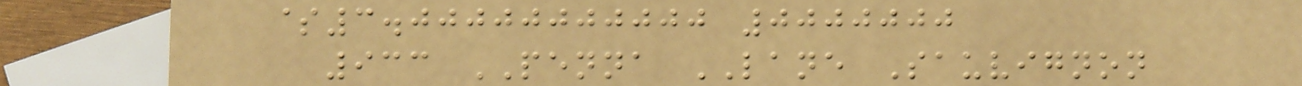$3.00000000000 0000000
933 PENNA LANE Sauvignon
